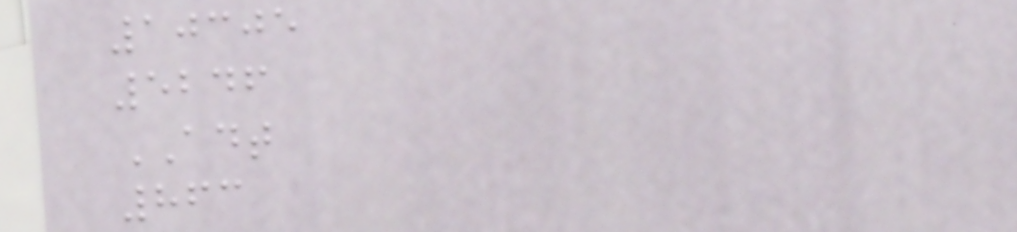10305
5246
ADT
863
